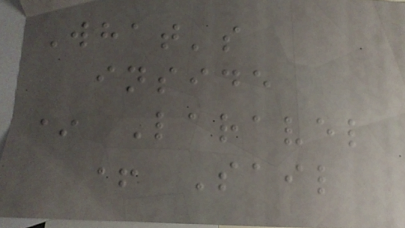What's
inside
* Laravel
+ Sail
